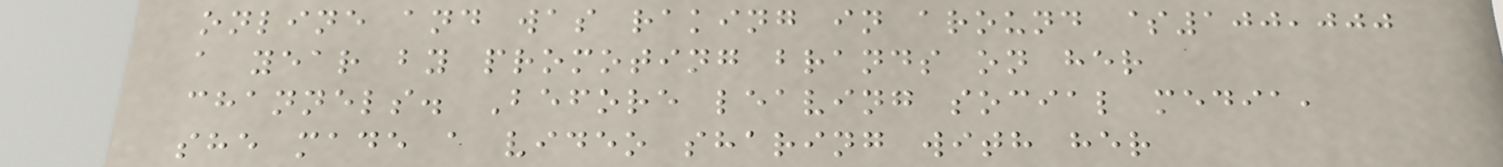online and was raking in around $100,000
a year by promoting brands on her
channels. Before leaving social media,
she made a video sharing with her
